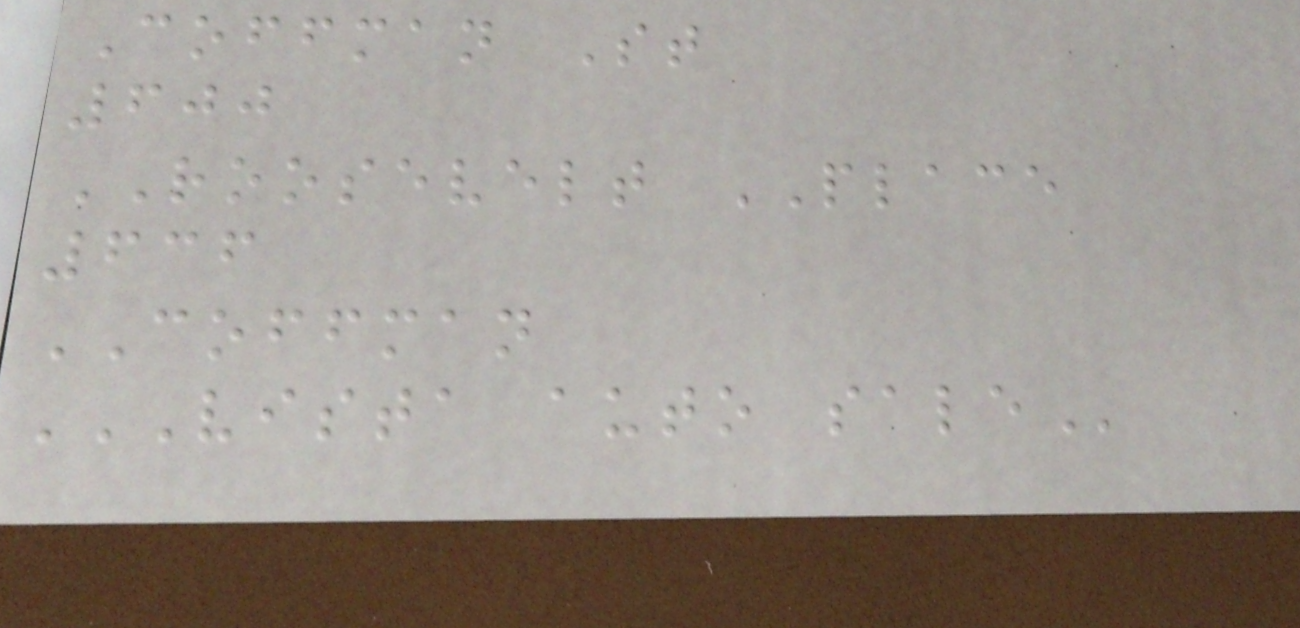Coffman St
600
ROOSEVELT PLACE
636
COFFMAN
VISTA AUTO SALE
